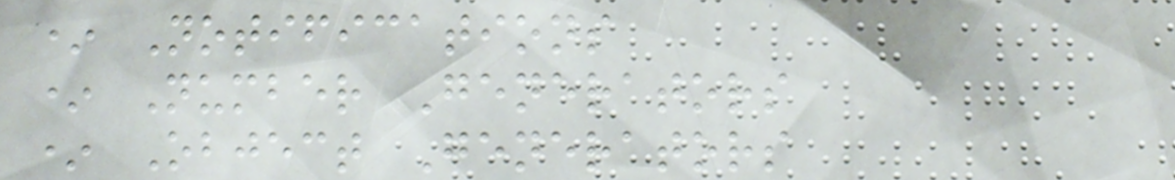* Notifications
* Number Generators
* Object Generators
